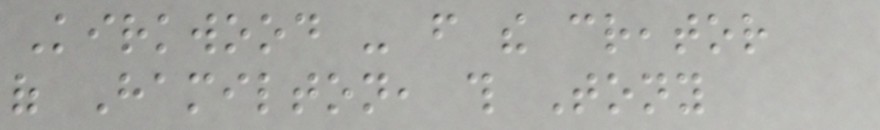Kirkwood - from the creator
of Hamilton, this Tony
